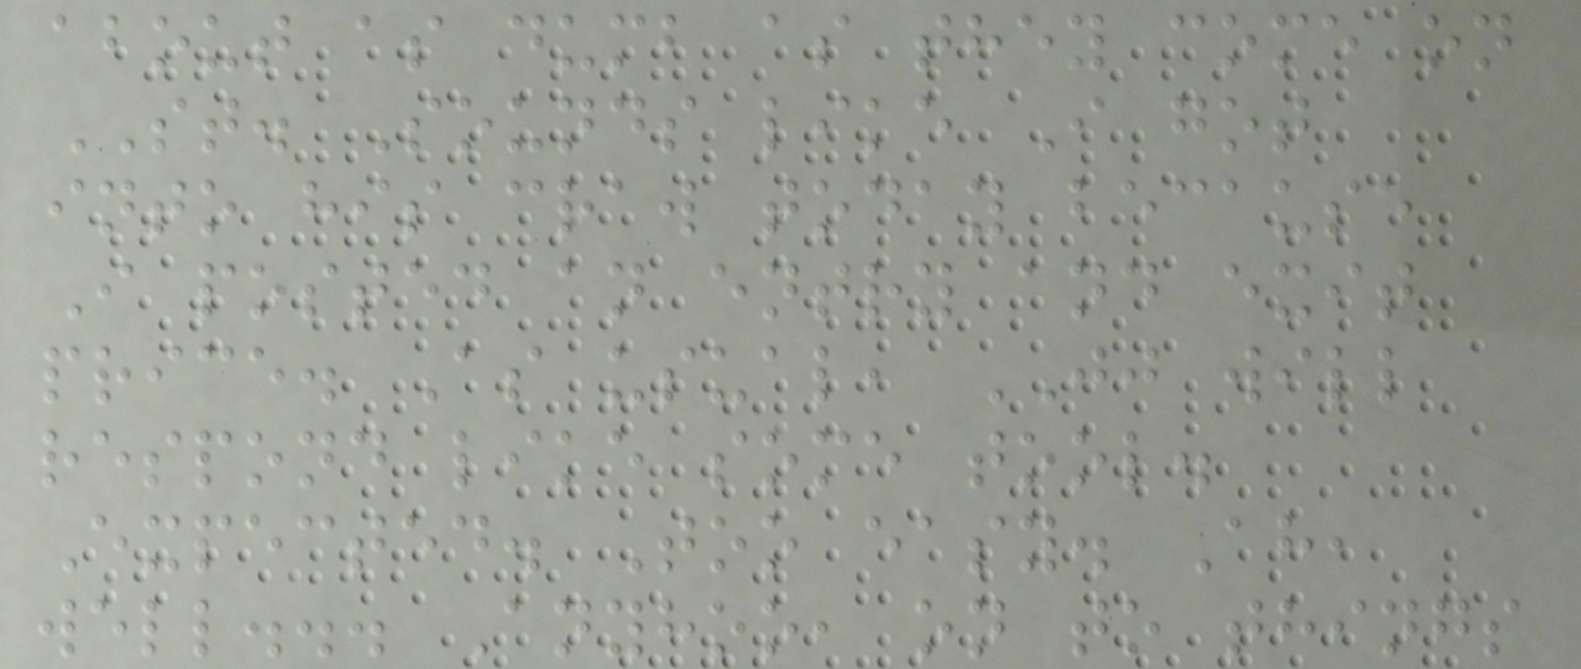about as dumb as they come on
ST. Sounds like I got
into his craw today because
I posted an entry and exit
price. As usual, JJ will
respond like some tool.
Expected. Too easy. Ah,
well... Anyhoo, on to things
